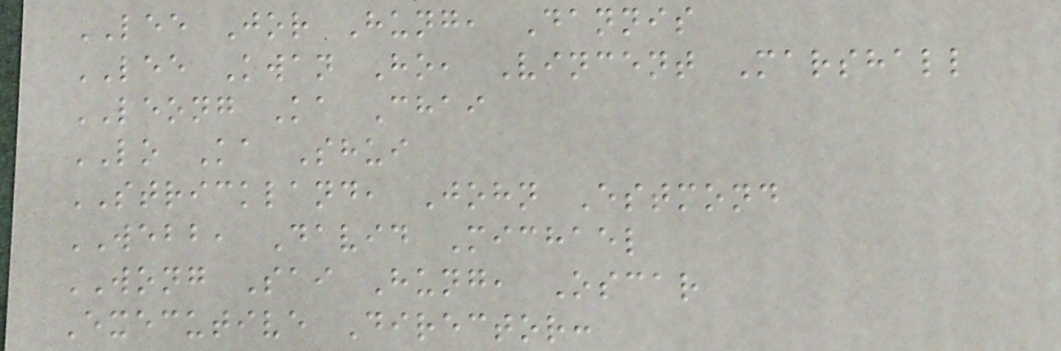LEE Jor Hung, Dannis
LEE Kwan Ho, Vincent Marshall
LEONG Ka Chai
LO Ka Shui
STRICKLAND, John Estmond
WEBB, David Michael
WONG Sai Hung, Oscar
Executive Director:
